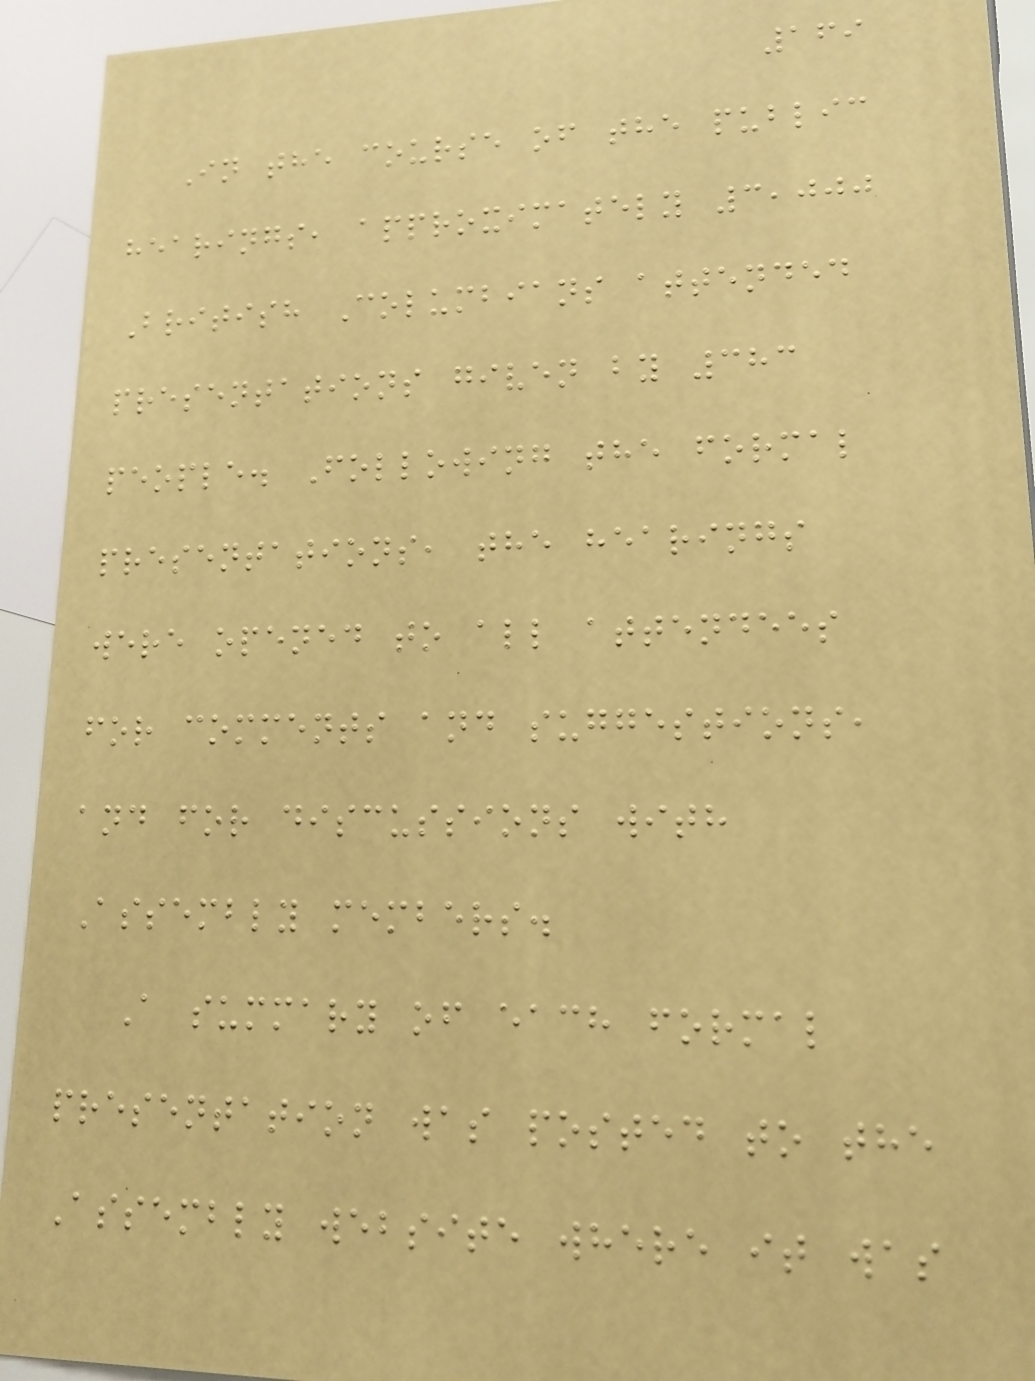169
In the course of the public
hearings, approximately 3,000
British Columbians attended
presentations given by 383
people. Following the formal
presentations, the hearings
were opened to all attendees
for comments and suggestions,
and for discussions with
Assembly members.
A summary of each formal
presentation was posted to the
Assembly website where it was
